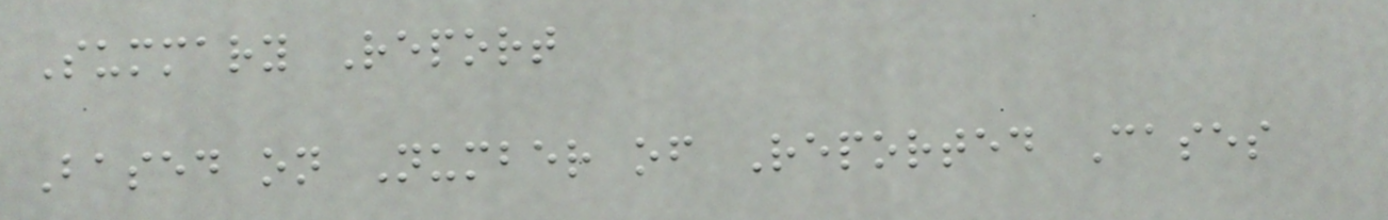Summary Report
Based on Number of Reported Cases
